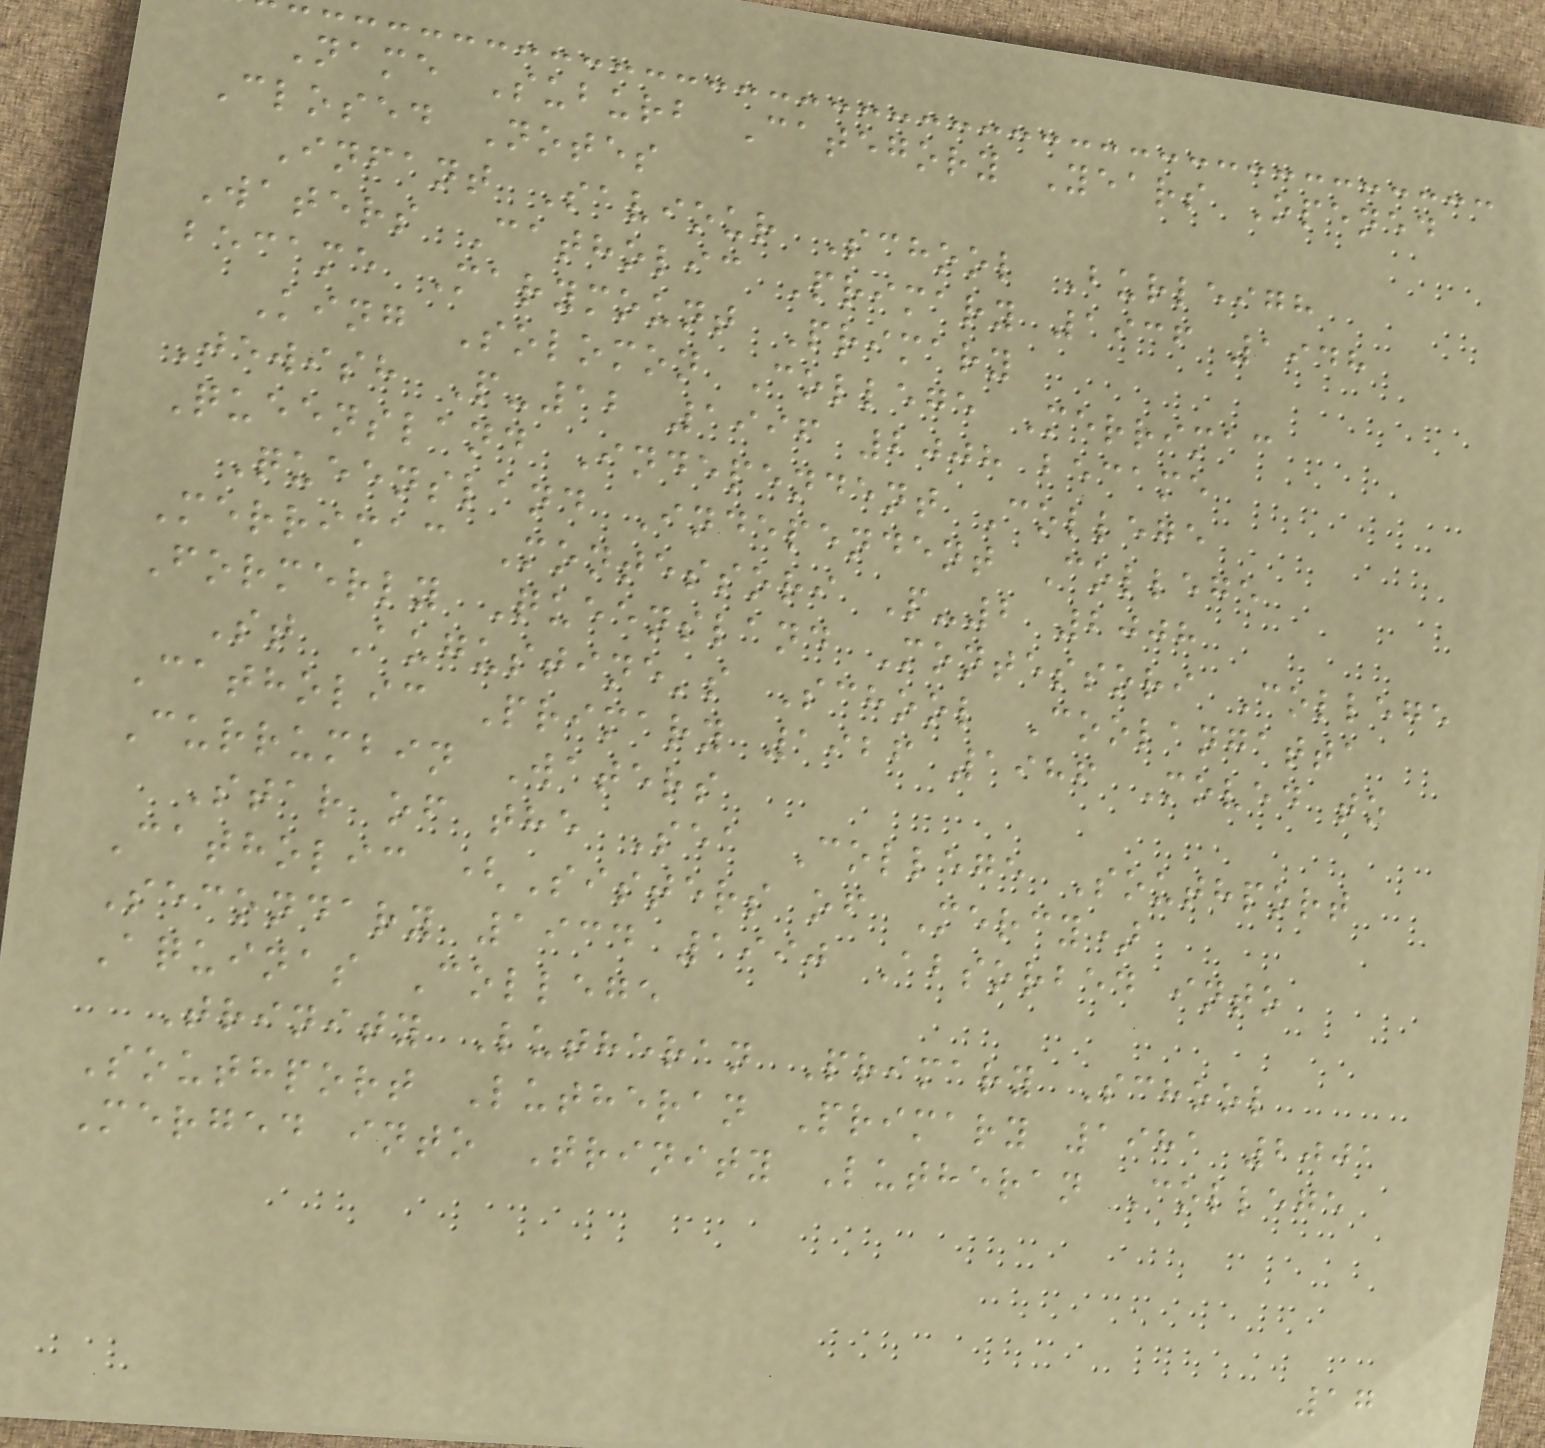Name Suburb Category Years Opened
Closed Notes
Infant Saviour School Burleigh
Waters Catholic Primary 1936 1948
became Marymount Primary
King Solomon College Merrimac
Jewish P-12 1996 2008 became
Queensland Independent College
Queensland Independent College
Merrimac Montessori P-2 2008
Formerly Queensland Montessori College
St Augustine's School Coolangatta
Catholic Primary 1926 1986 Moved to
Currumbin Waters
Star of the Sea College Southport
Catholic (Sisters of Mercy)
Secondary 1934 1990 Absorbed into
Aquinas College
Trinity Lutheran Primary School
Southport Lutheran Primary 1981 2001
Merged into Trinity Lutheran College
17
